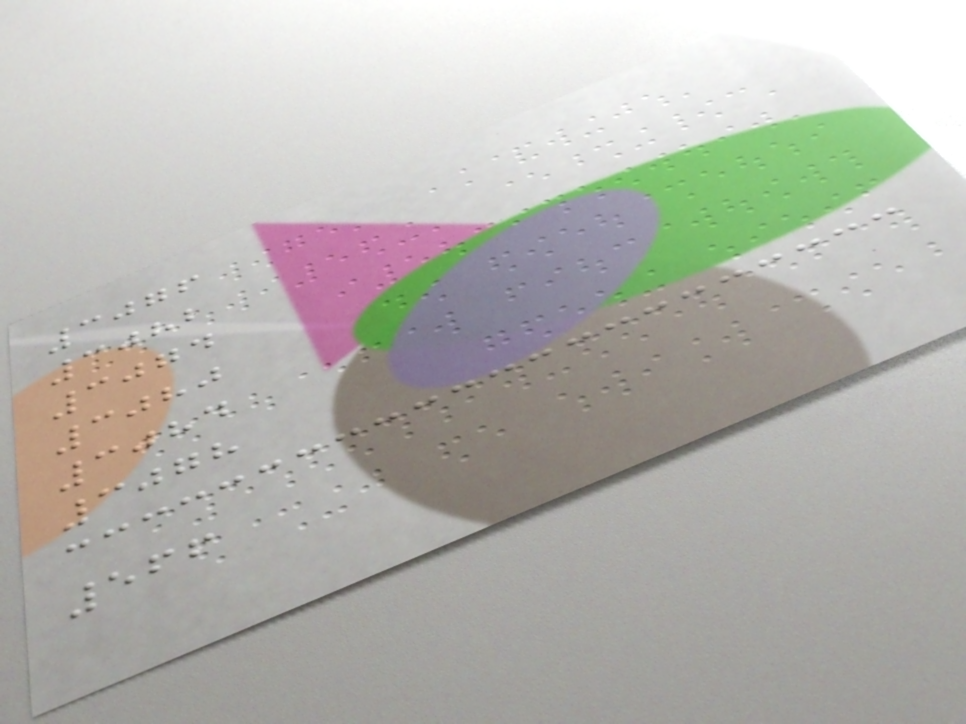3076
3082
3074
3080
3084
3078
566
